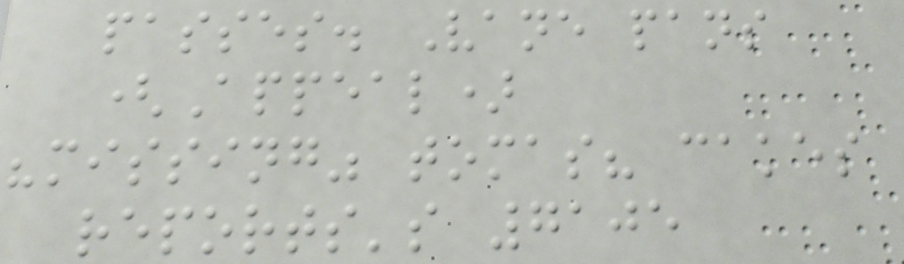passes. Vane pans
(Appeal)
"missing" tomas? cakes
reports's 7105
